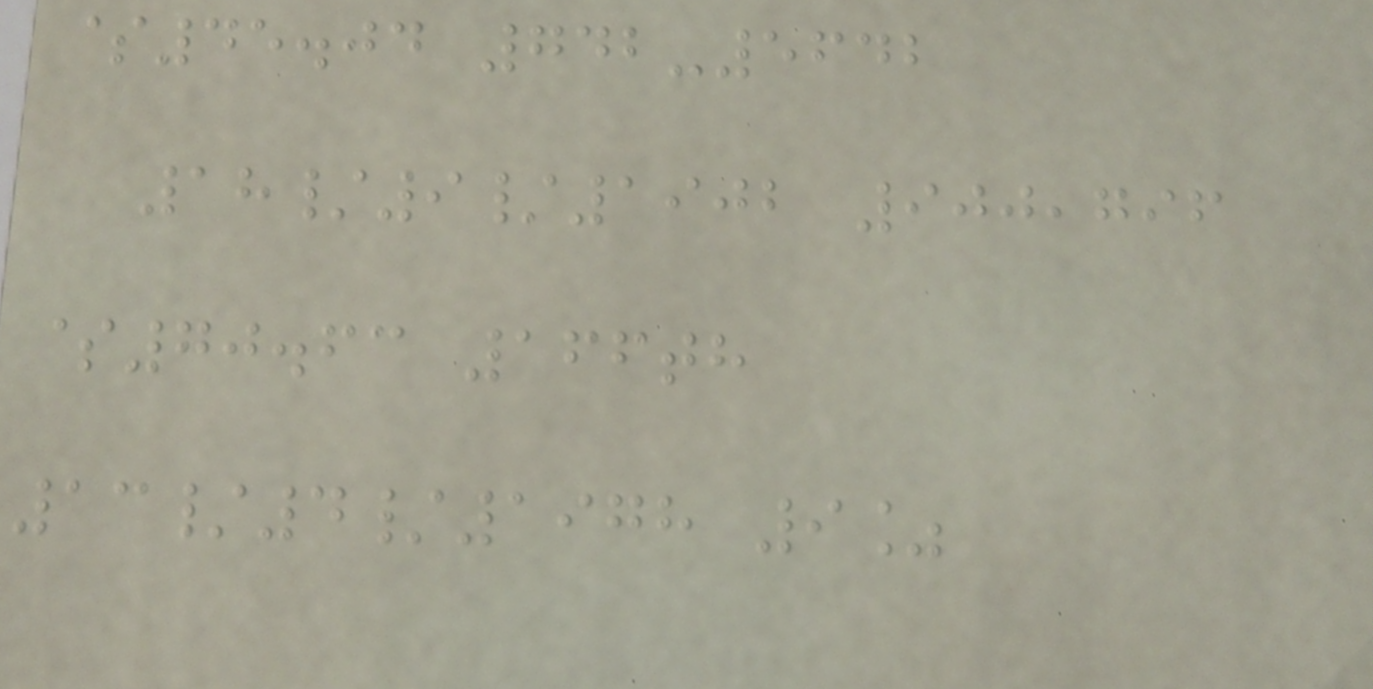$45.04 742-5642
18/9/1902 900,796
$70.63 166th
13/4/1978 9%
